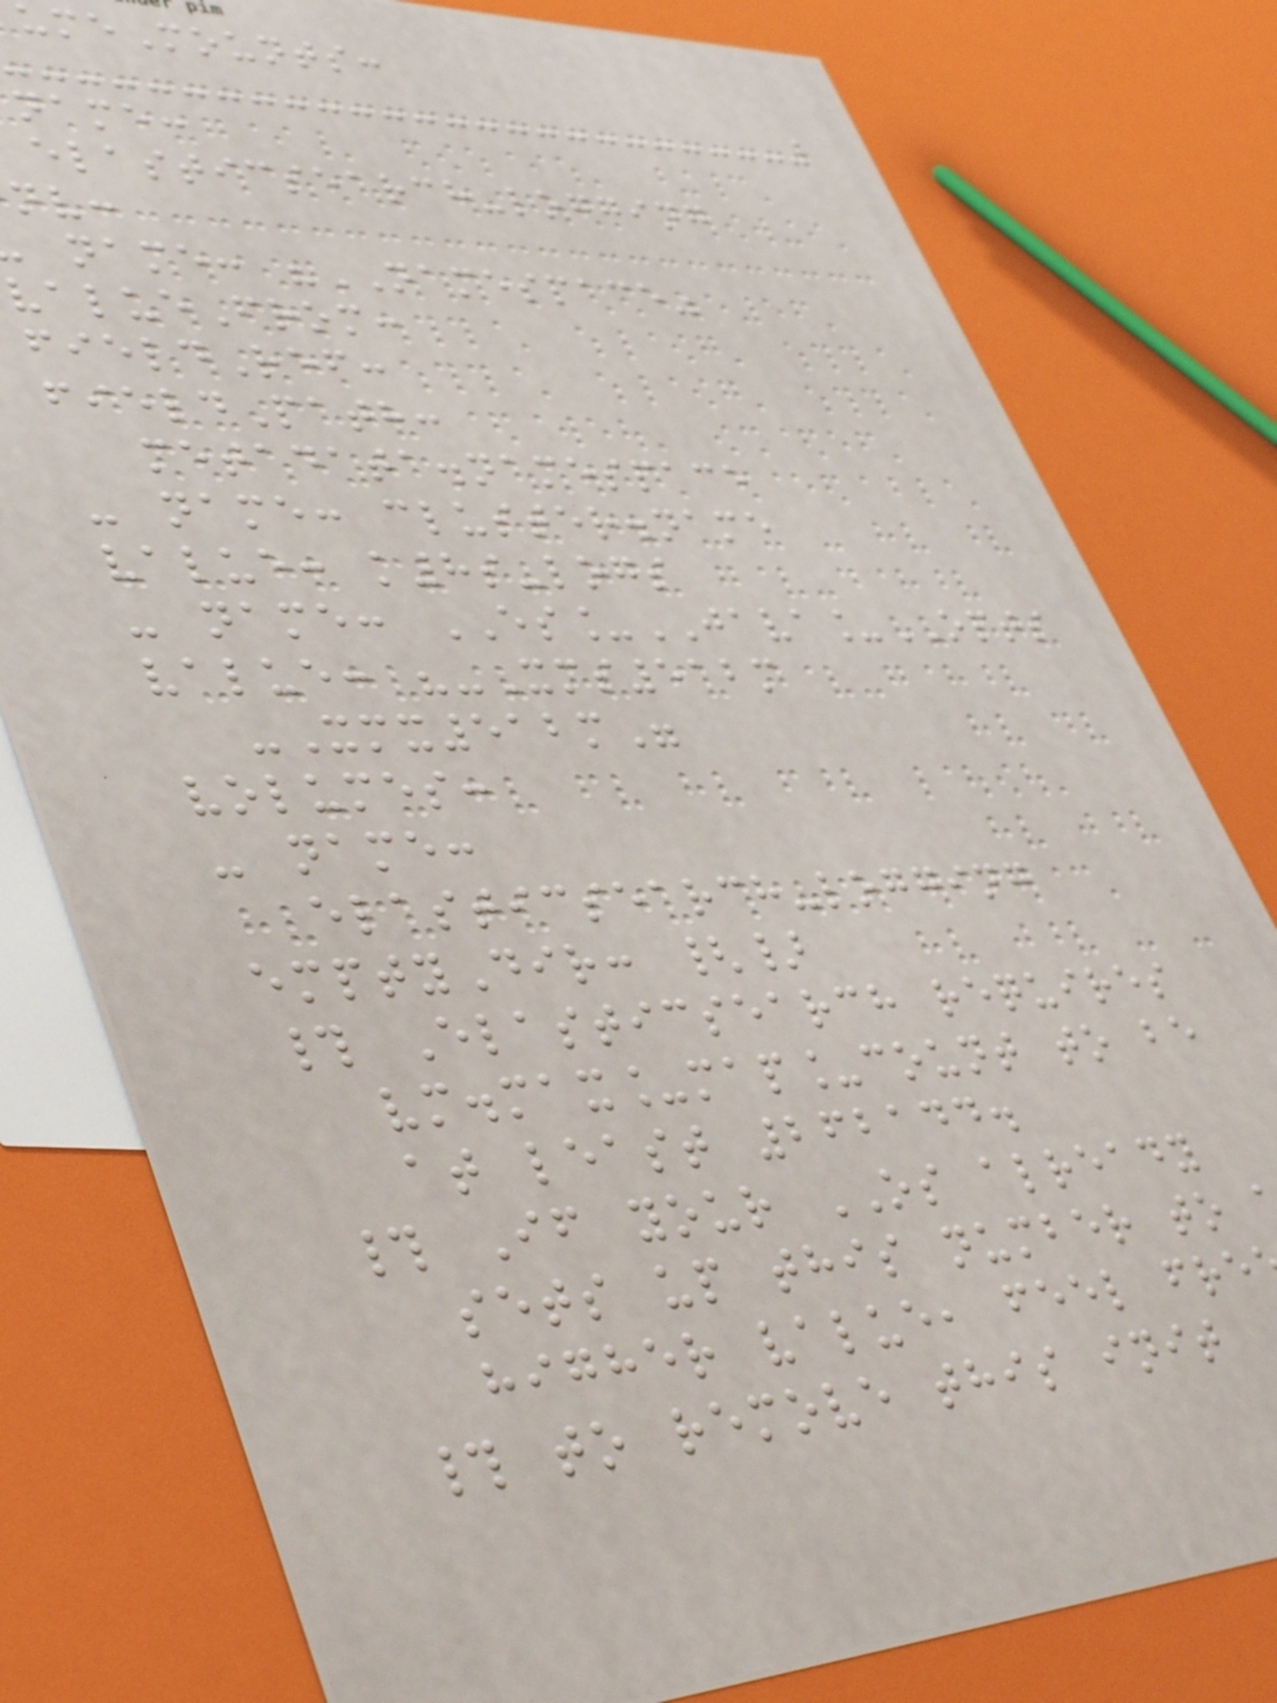umeMounts:
name:
elasticsearch-logging
name: "NAMESPACE"
valueFrom:
fieldRef:
fieldPath:
metadata.namespace
- name: cluster.name
value: k8s-logs
- name: ES_JAVA_OPTS
value: "-Xms512m
-Xmx512m"
volumes:
- name:
elasticsearch-logging
emptyDir: {}
# Elasticsearch requires
vm.max_map_count to be
at least 262144.
# If your OS already
sets up this number to
higher value, feel fre
# to remove this init
